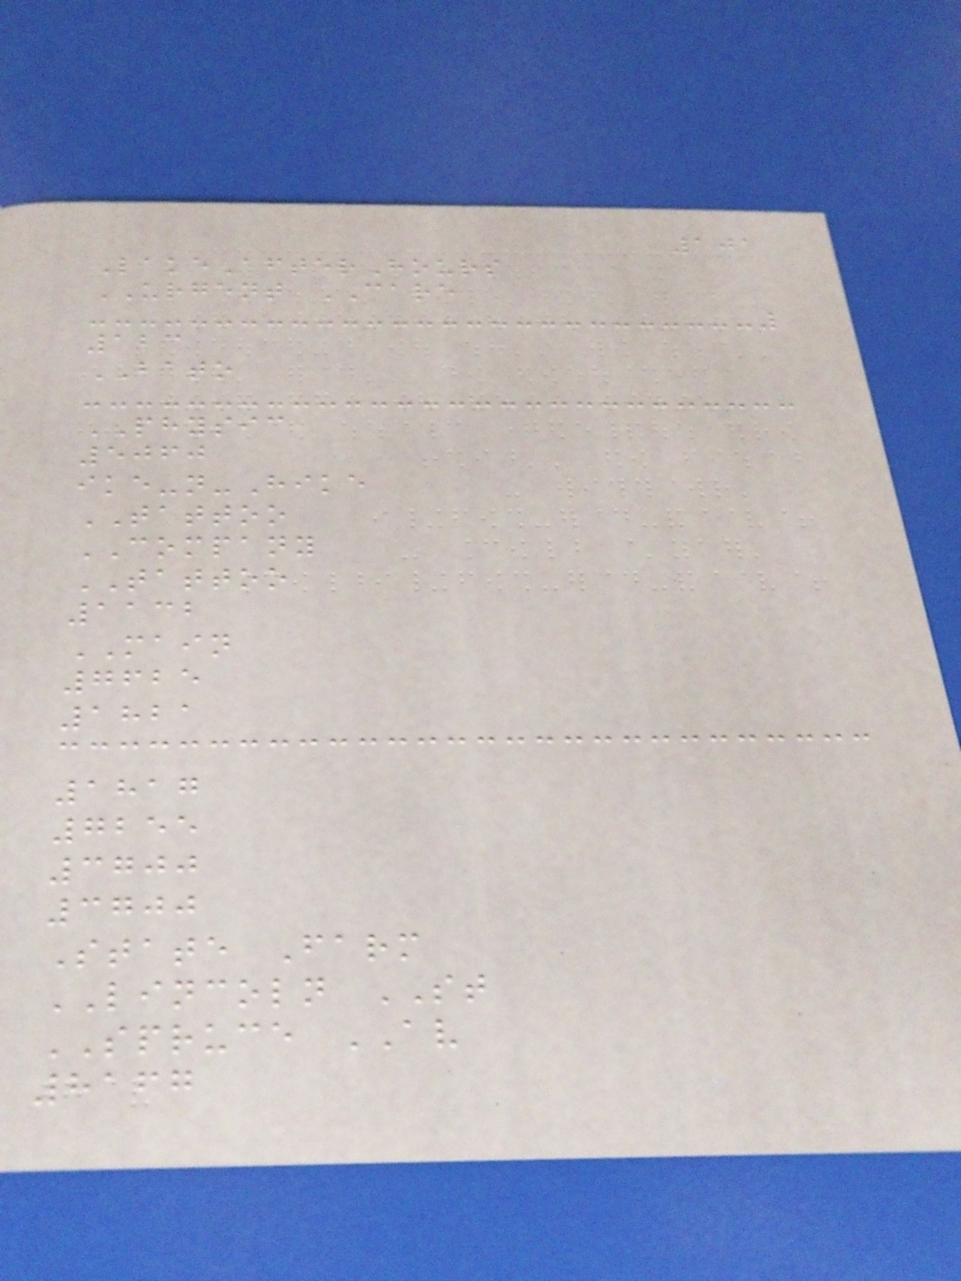101
LakeAfterHours
URGENT CARE
123
BATO
PHYSIC
5060
ike-n-Hike
TATTOO
COMPANY
TATTOO
1132
MAIN
7625
1821
1817
7255
3700
3700
State Farm
LINCOLN ST
SPRUCE AV
8167
